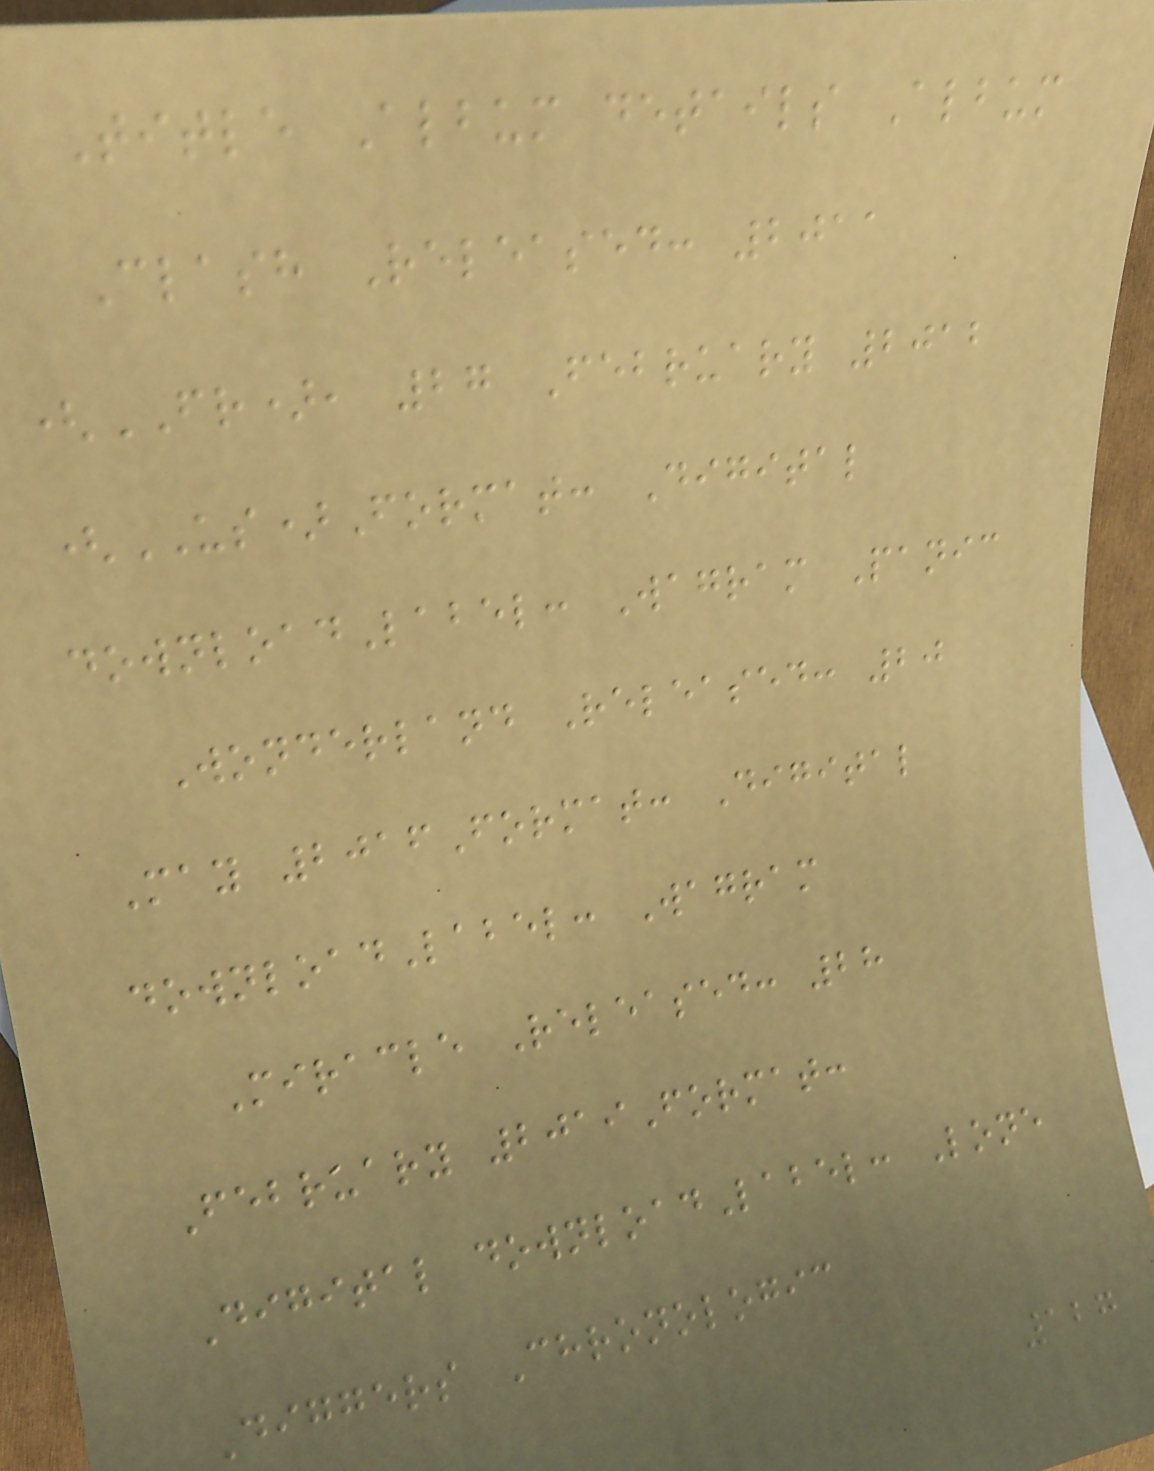Title Album details Album
Clash Released: 2011
(FR), 27 February 2012
(US)Format: Digital
downloadLabel: Wagram Panic
Wonderland Released: 20
May 2016Format: Digital
downloadLabel: Wagram
Miracle Released: 28
February 2019Format:
Digital downloadLabel: Lone
Diggers Chronologic
127
